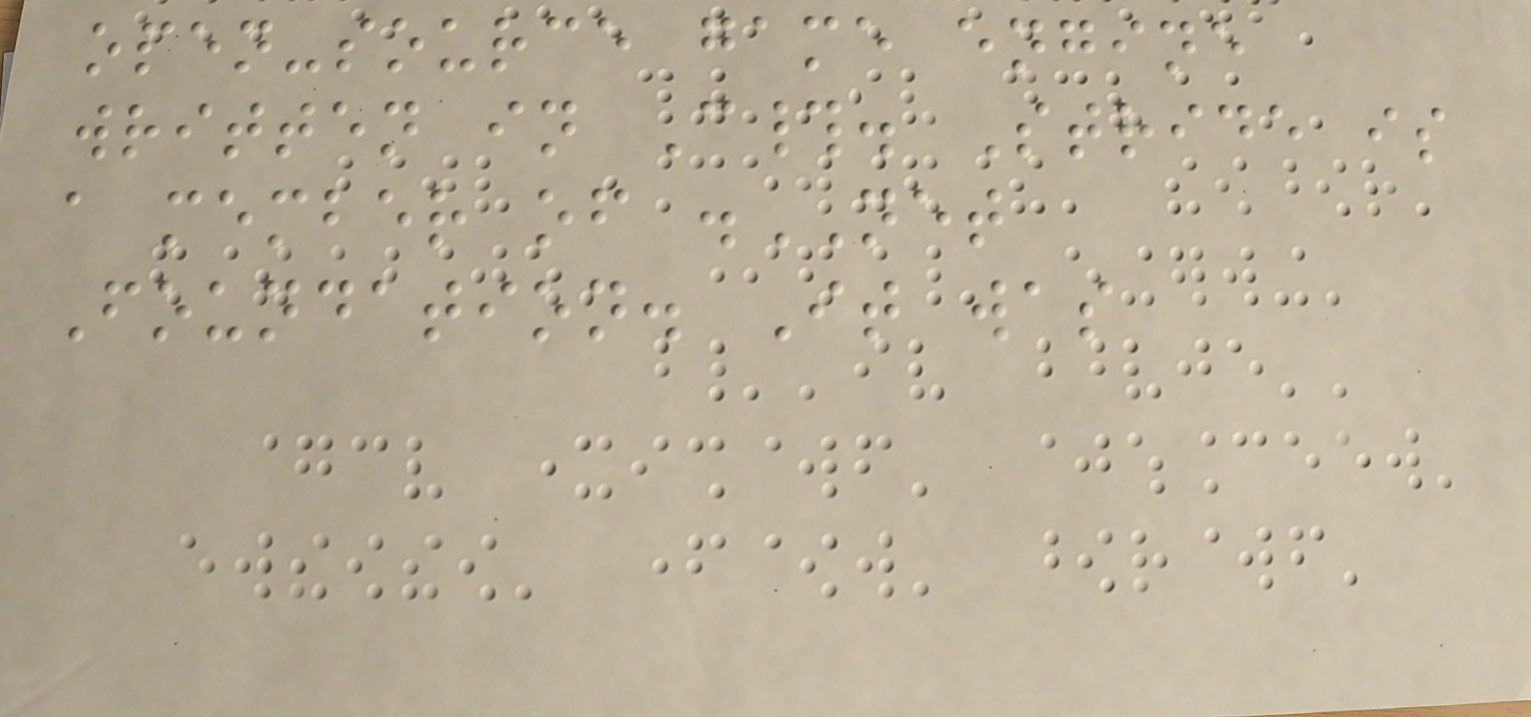open-source game engine
written in C#. Stride is
a member of .NET
Foundation. It was
